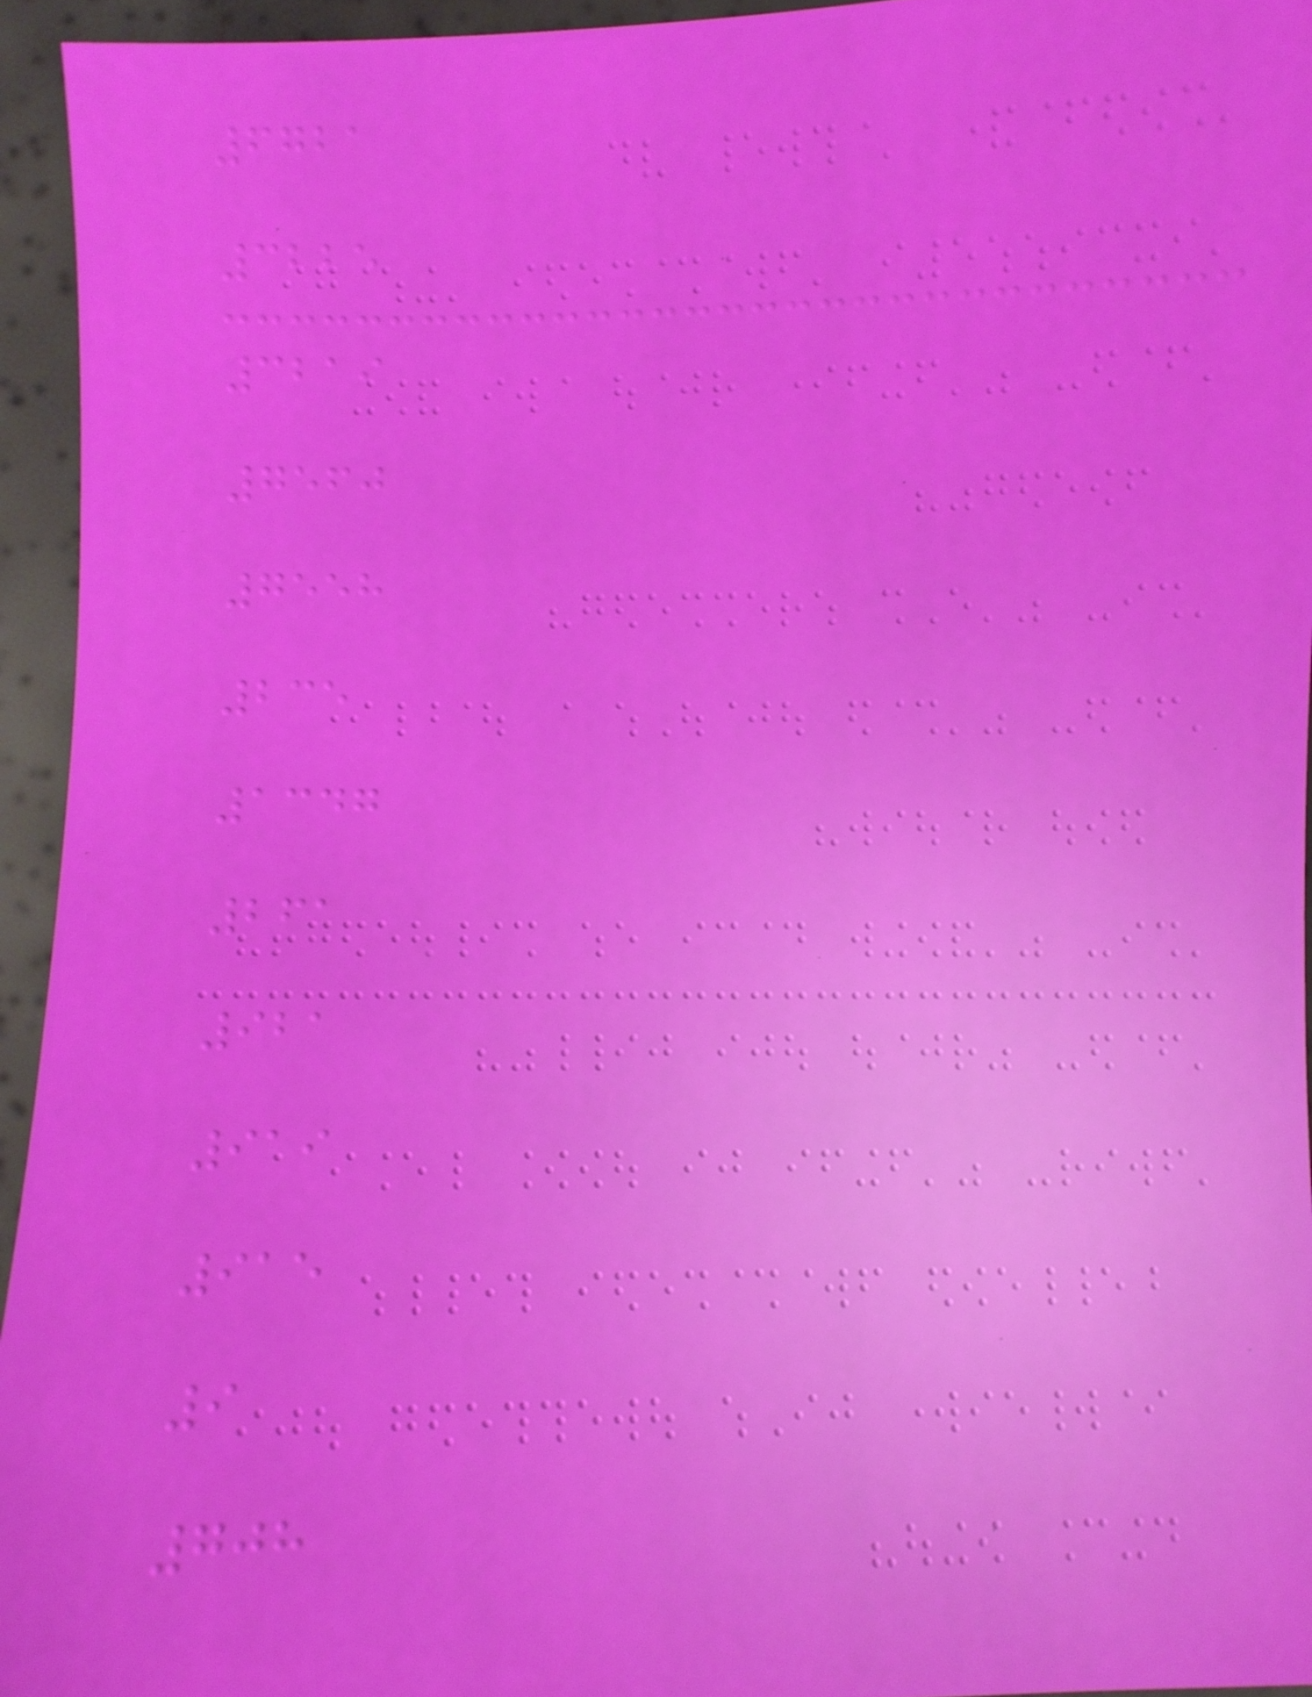6721
3225
3219
7560
7558
235
1347
261
921
919
915
9
708
